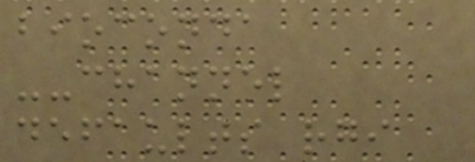bioconda
--channel
defaults rgi
